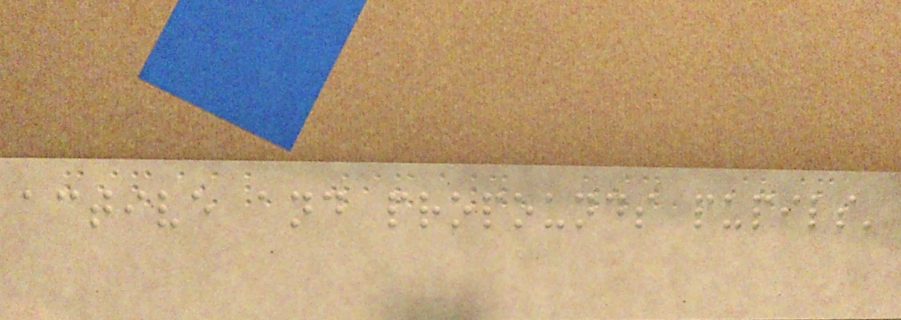active and propounds pupils'
